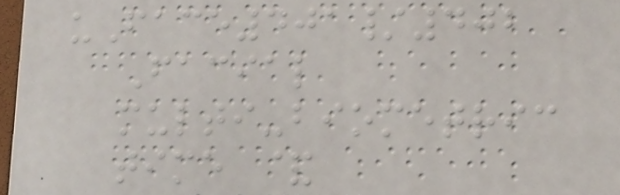uFace401/402
Facial
multi-biometric
time &
